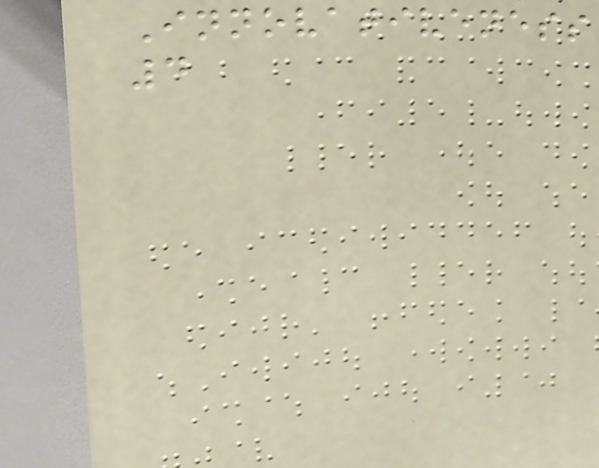Innovativeness
4
